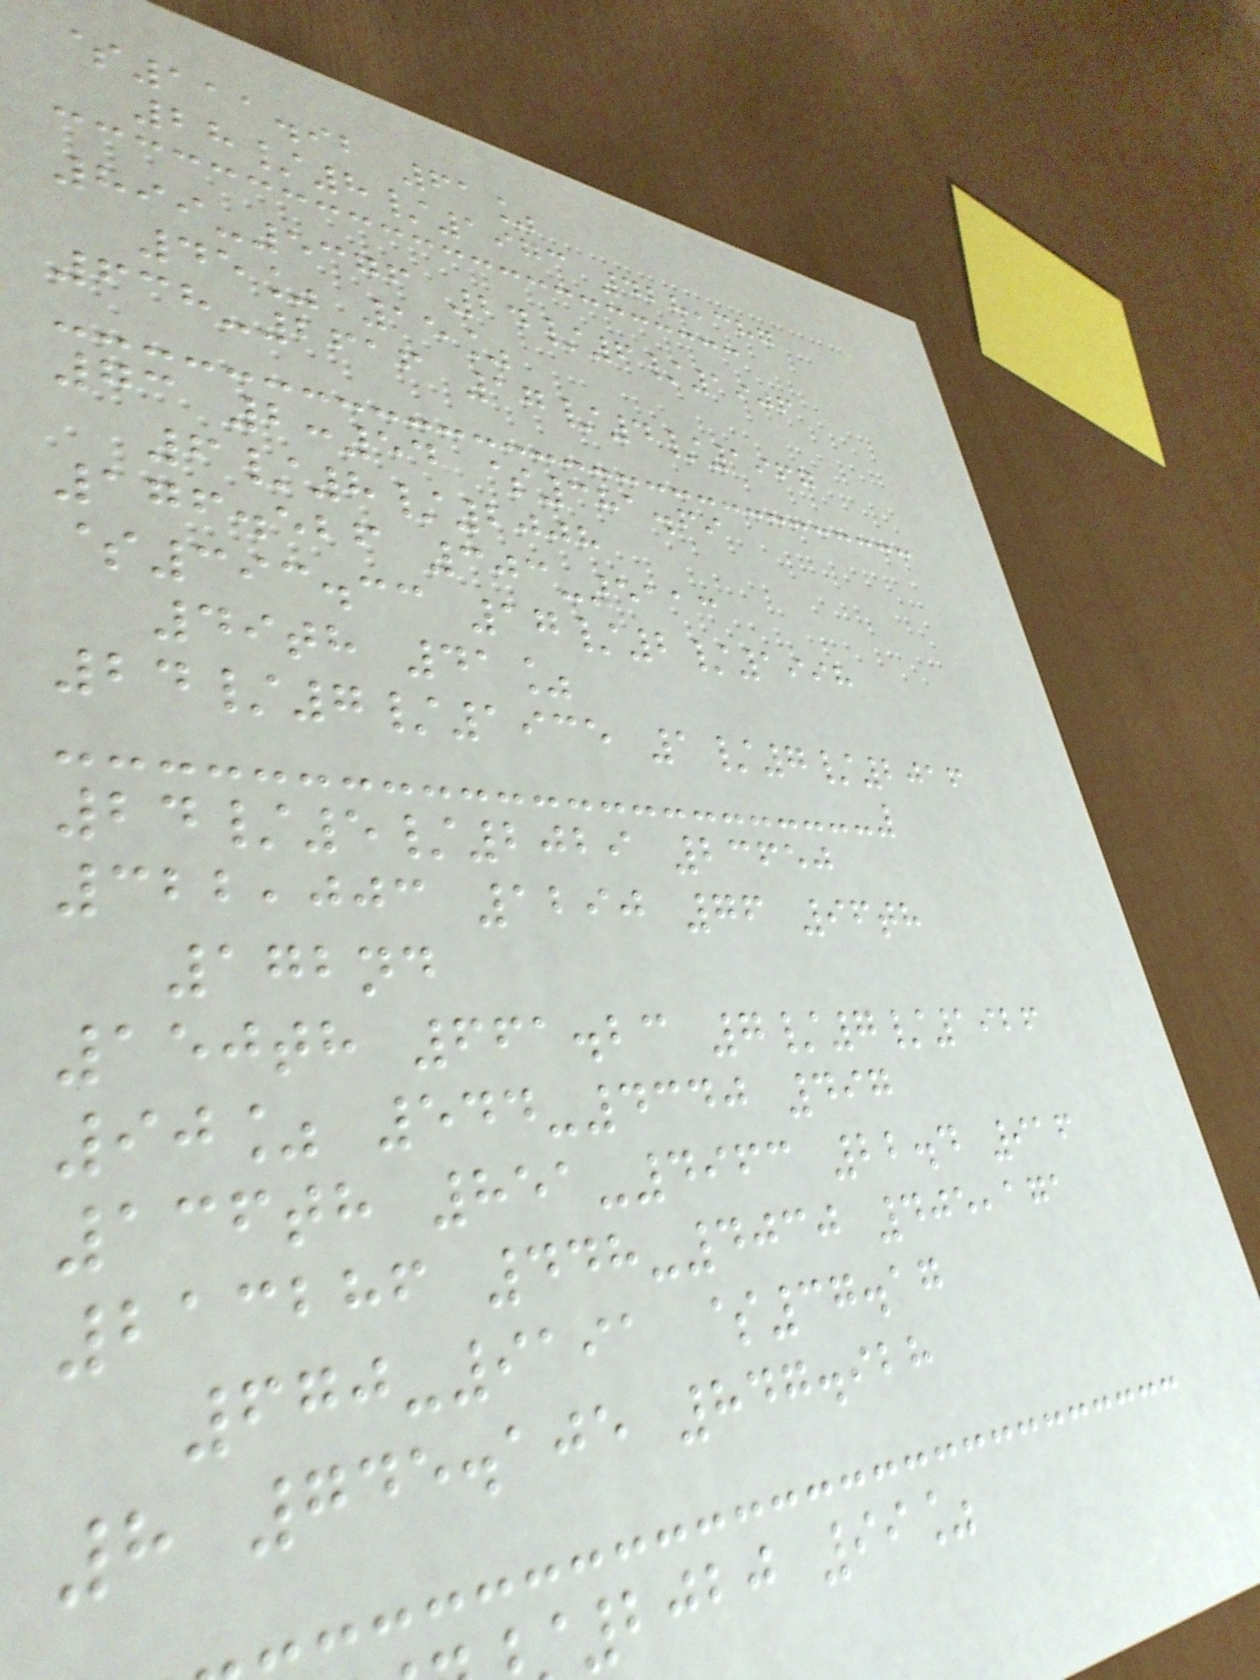$111.92 61%
28/8/1973 428,387
899-5376 24/6/1906
45% 15%
638-2616 17/4/1967
73 2:54 $381.69
6/8/2008
176.526 303-5113
$393.33 17/2/1998
49th 41%
24/7/1935 1/7/2016
24/5/2029 23650
322,003 1290 76 96th
172nd
150th 661.23 7/7/1926
90% 544-4340 497
136th 851-4963 22.4 916
213286 448-4030 405,171
670-9191 $37.17
8 745.105 847.928
2020 99%
